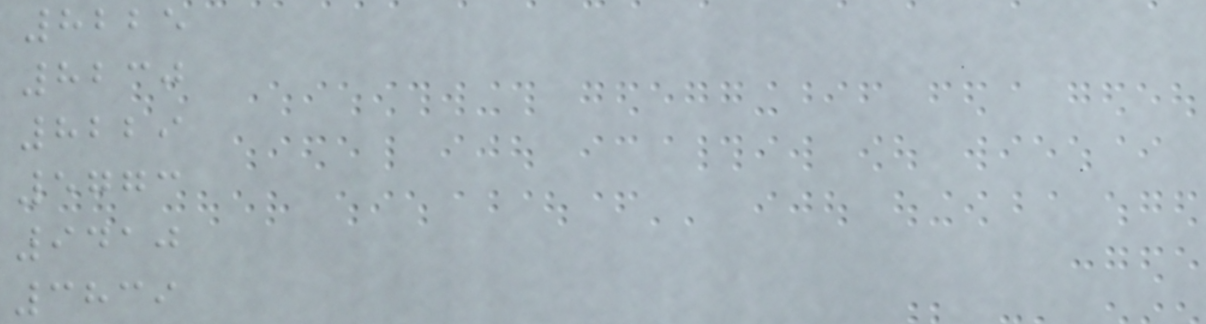8225
8230
8229
5773
9410
3839
